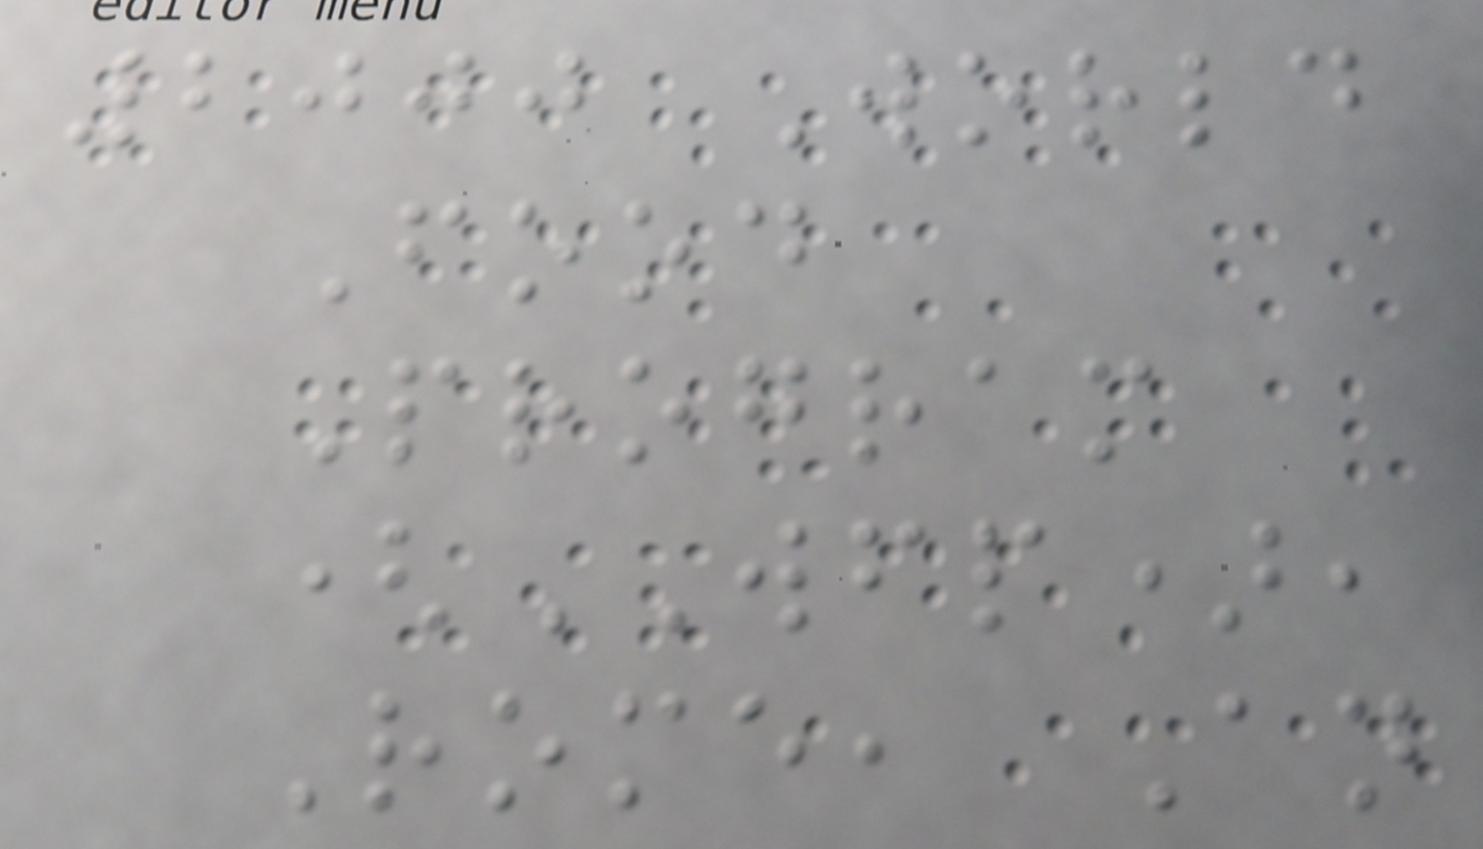2000 World
Food
Program
(WFP),
Rome, An
